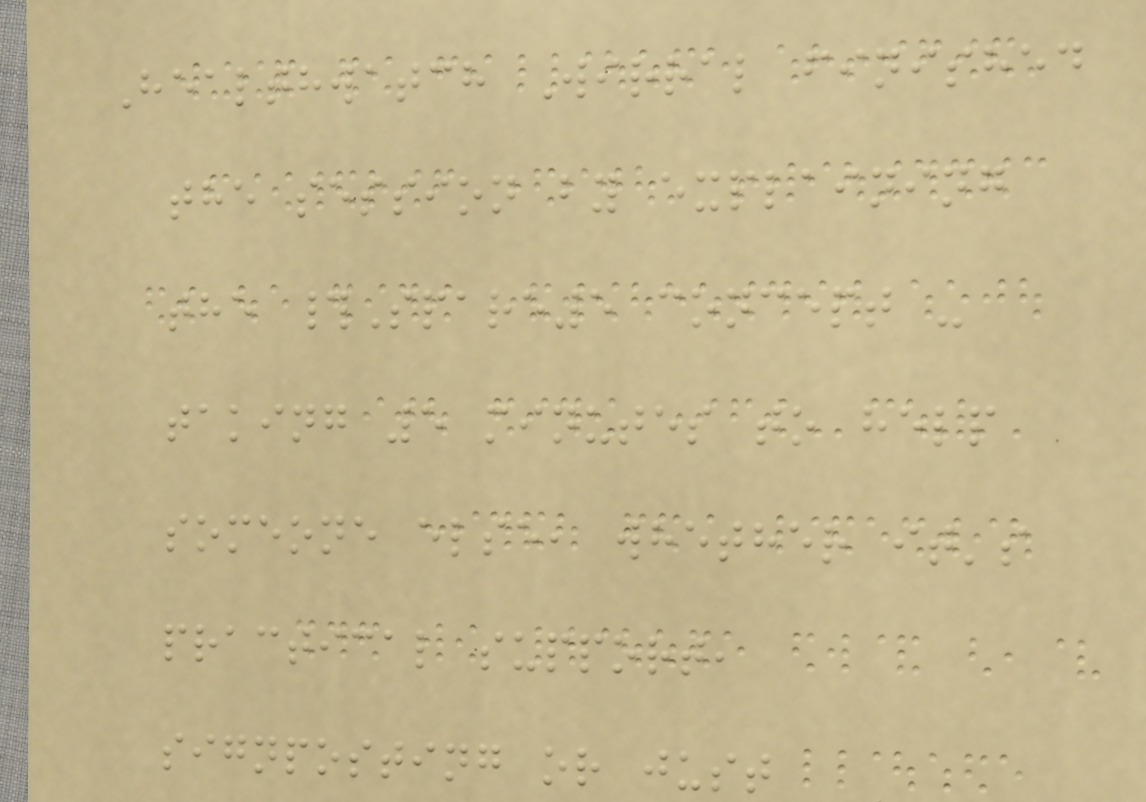Healthwatch Wirral finished
the session by explaining
the #Spare5 concept -
taking 5 minutes to help
someone else, whether it's
practical support,
signposting or just
